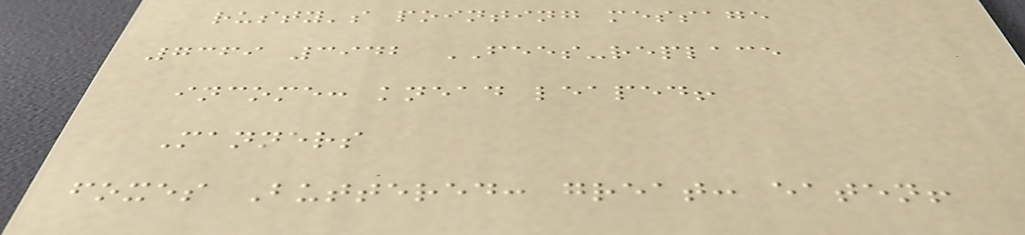rusty's pointing message
7369 3942 FEES-replace
income: knead leaped!
Manners
foxes Buttered: great: eaten!
